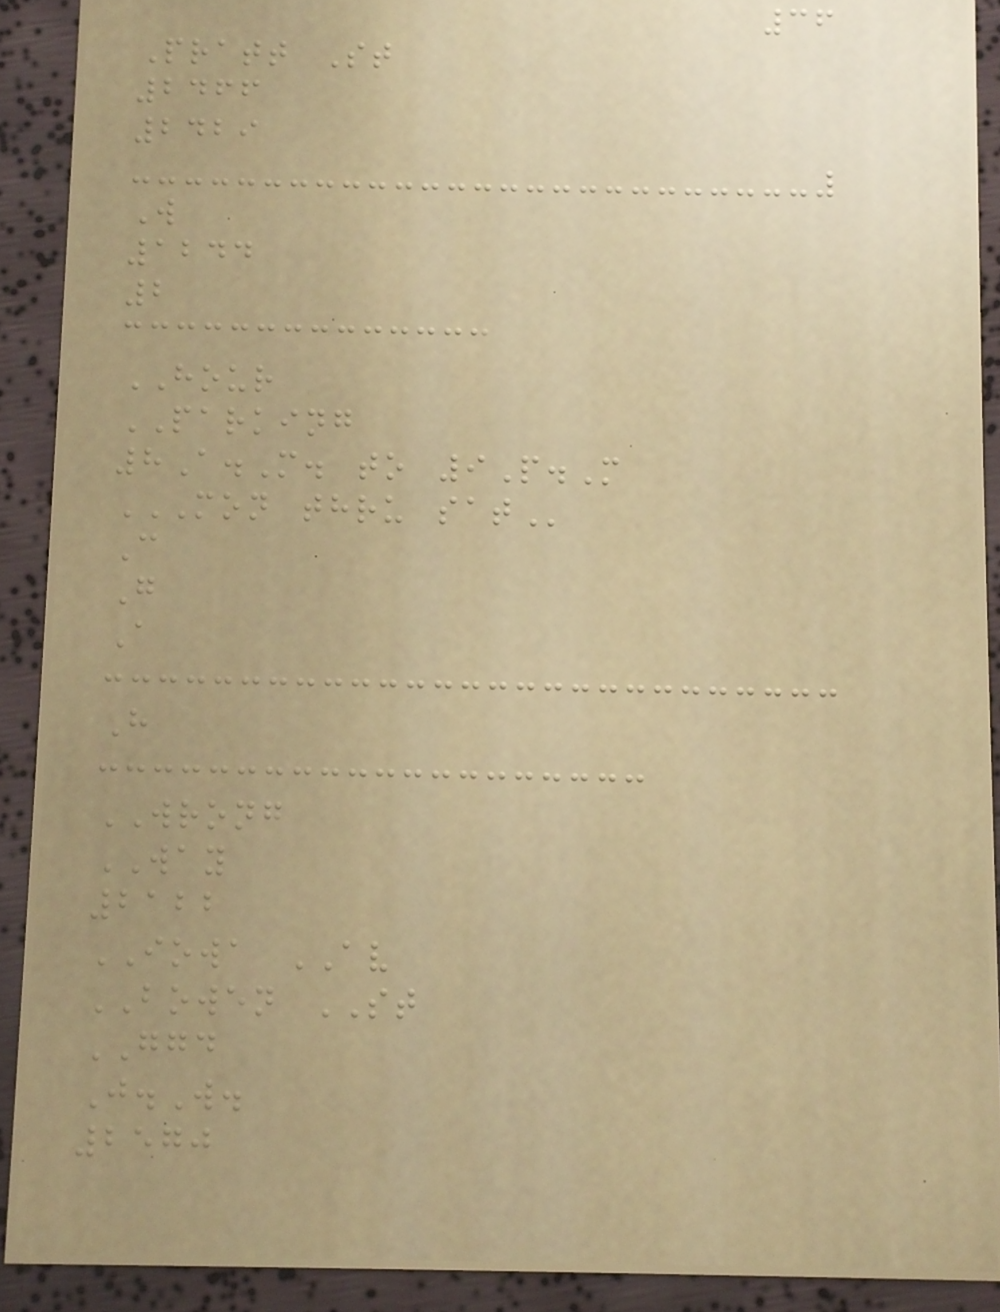36
Pratt St
2466
2429
W
1244
2
HOUR
PARKING
8A.M. to 9P.M
MON THRU SAT
C
G
A
H
WRONG
WAY
2122
IOWA AV
BOWEN ST
GGD
J.W.
2570
